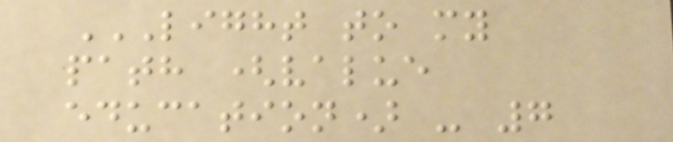LIGHT TO MY
PATH (VALUE
EDUCATION) - 7
